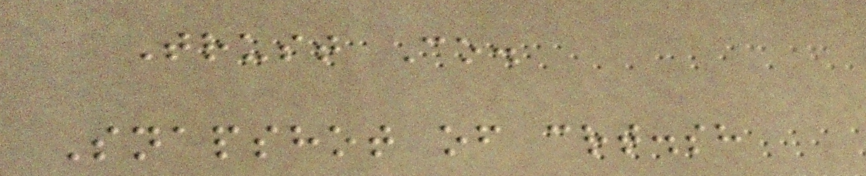Trust Co.
Snapshot of crt.sh
